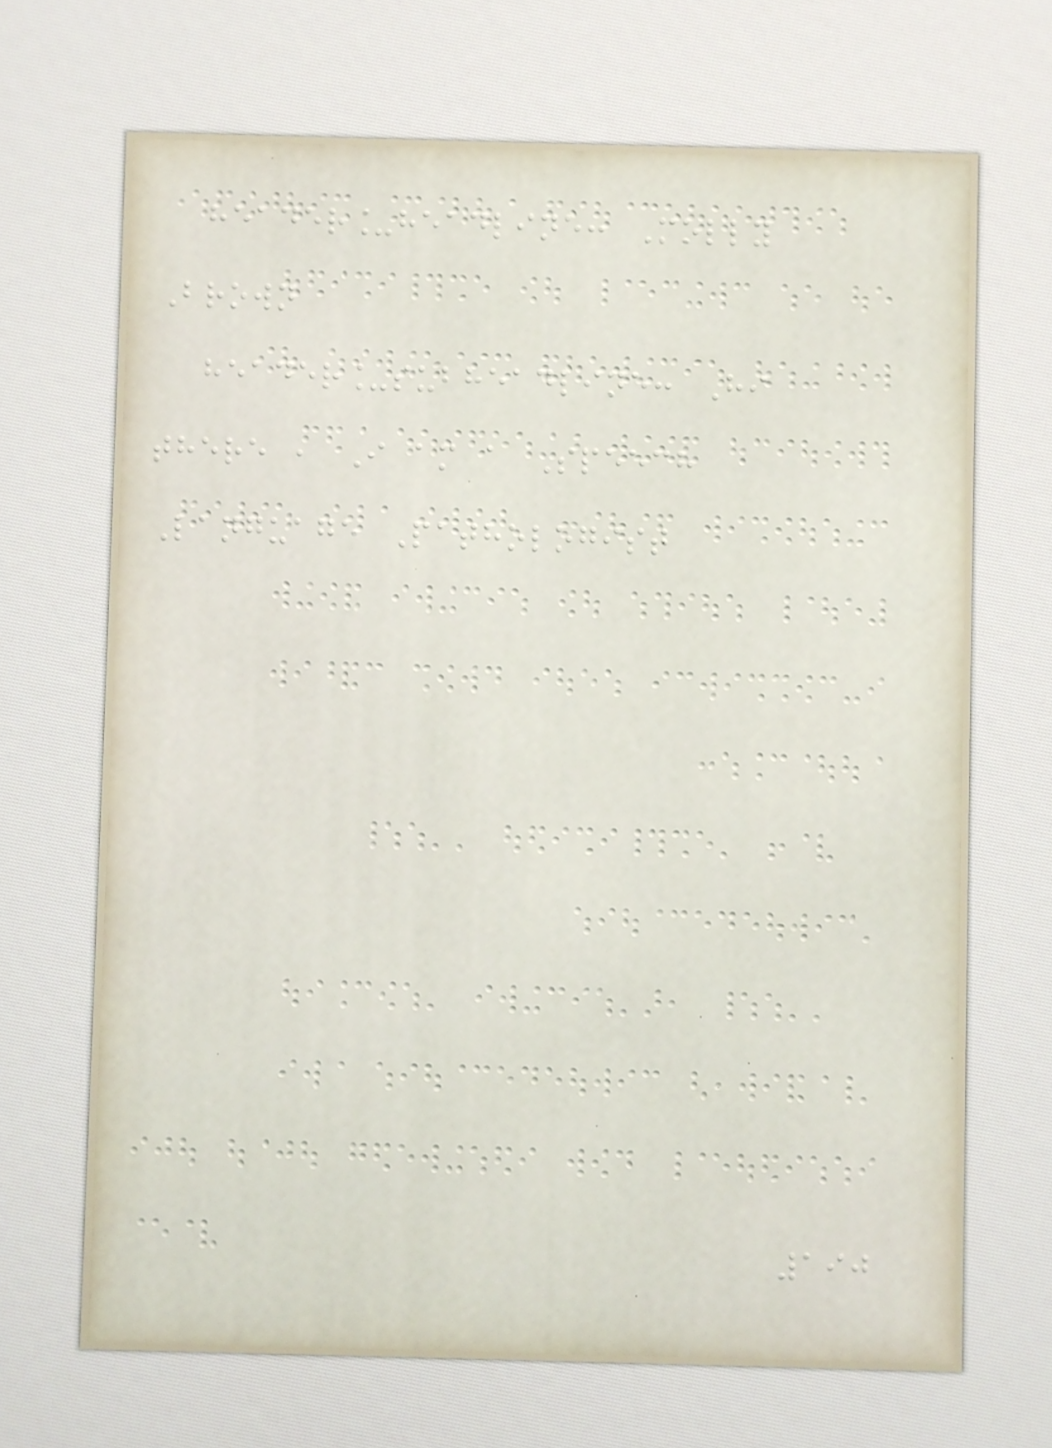header_headline: Molly
Brown
header_subheadline: Hi
there , I am a Speech
Language Pathologist
190
